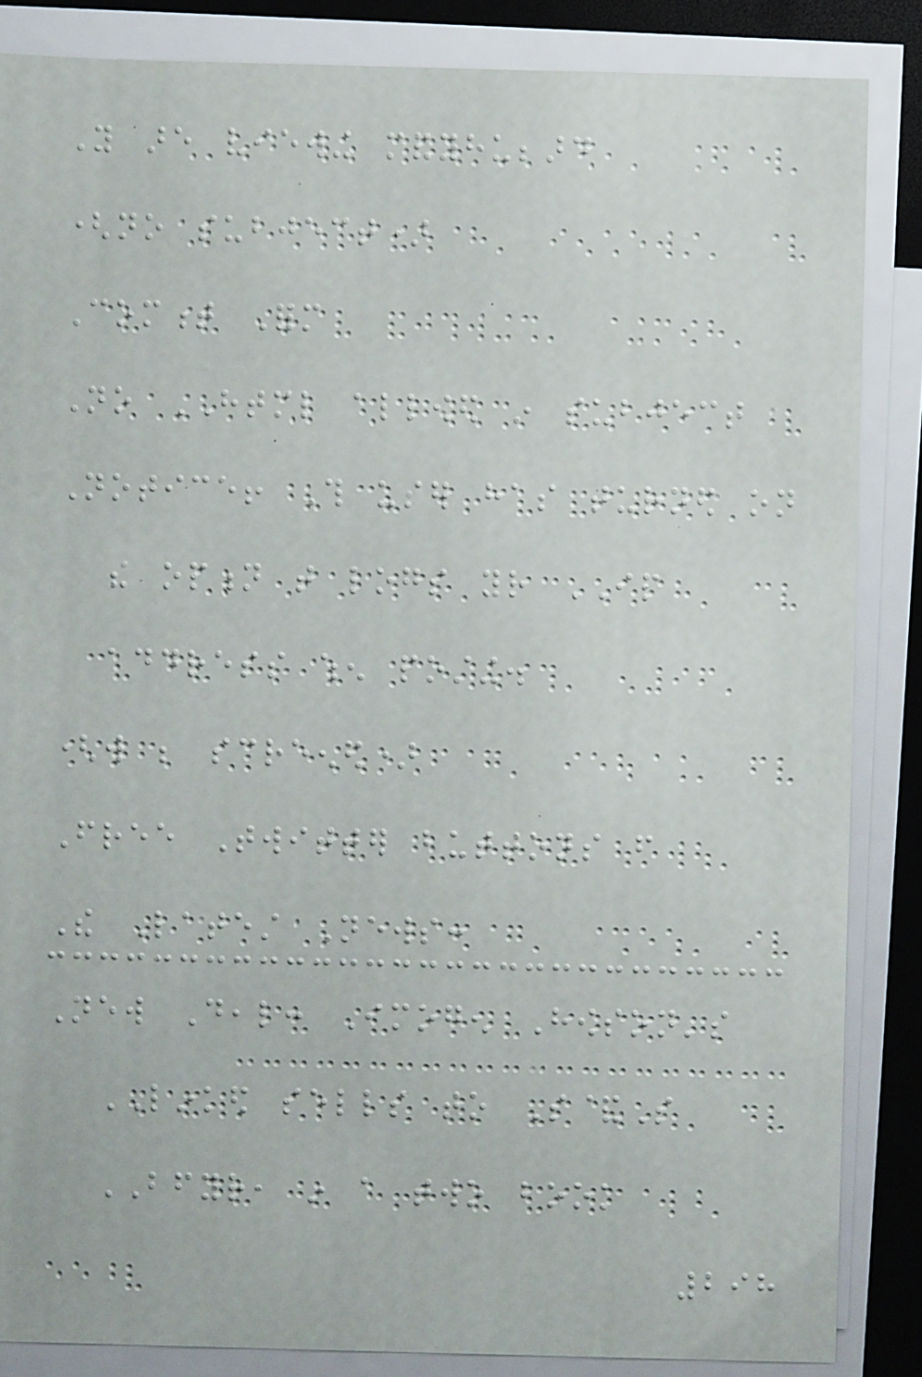You are viewing mandyhubbard
(no subject)
Comment Form
No HTML allowed in subject
Notice! This user has turned on
the option that logs your IP
address when posting.
(will be screened)
Free Twitter buttons from
The Latest News:
New Deal: Imogen Howson's
LINKED sells to S&S
BFYR, in a two book
298
